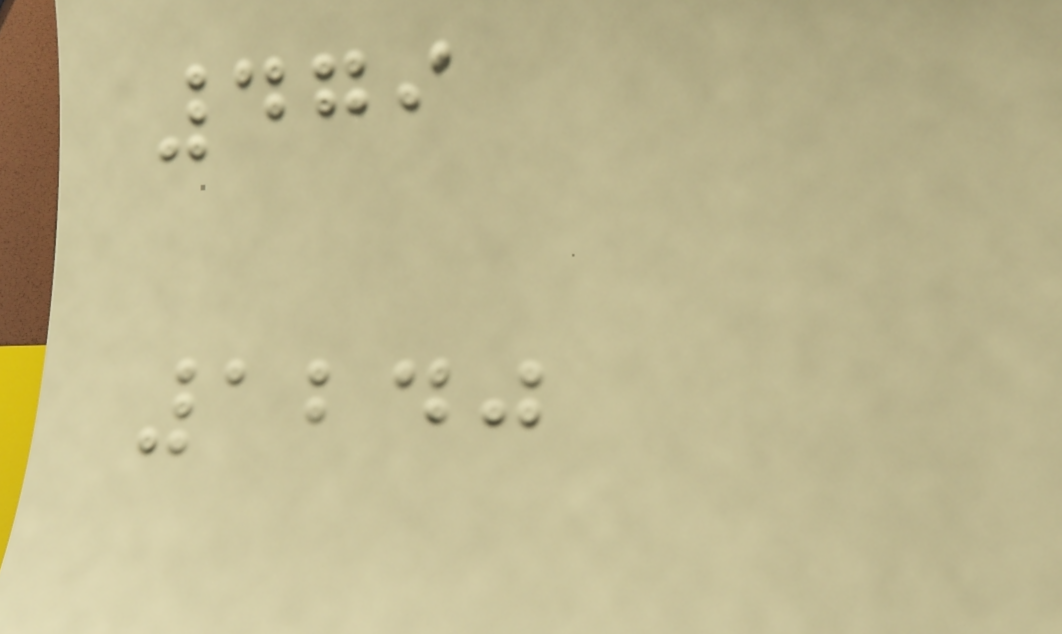479
1240
